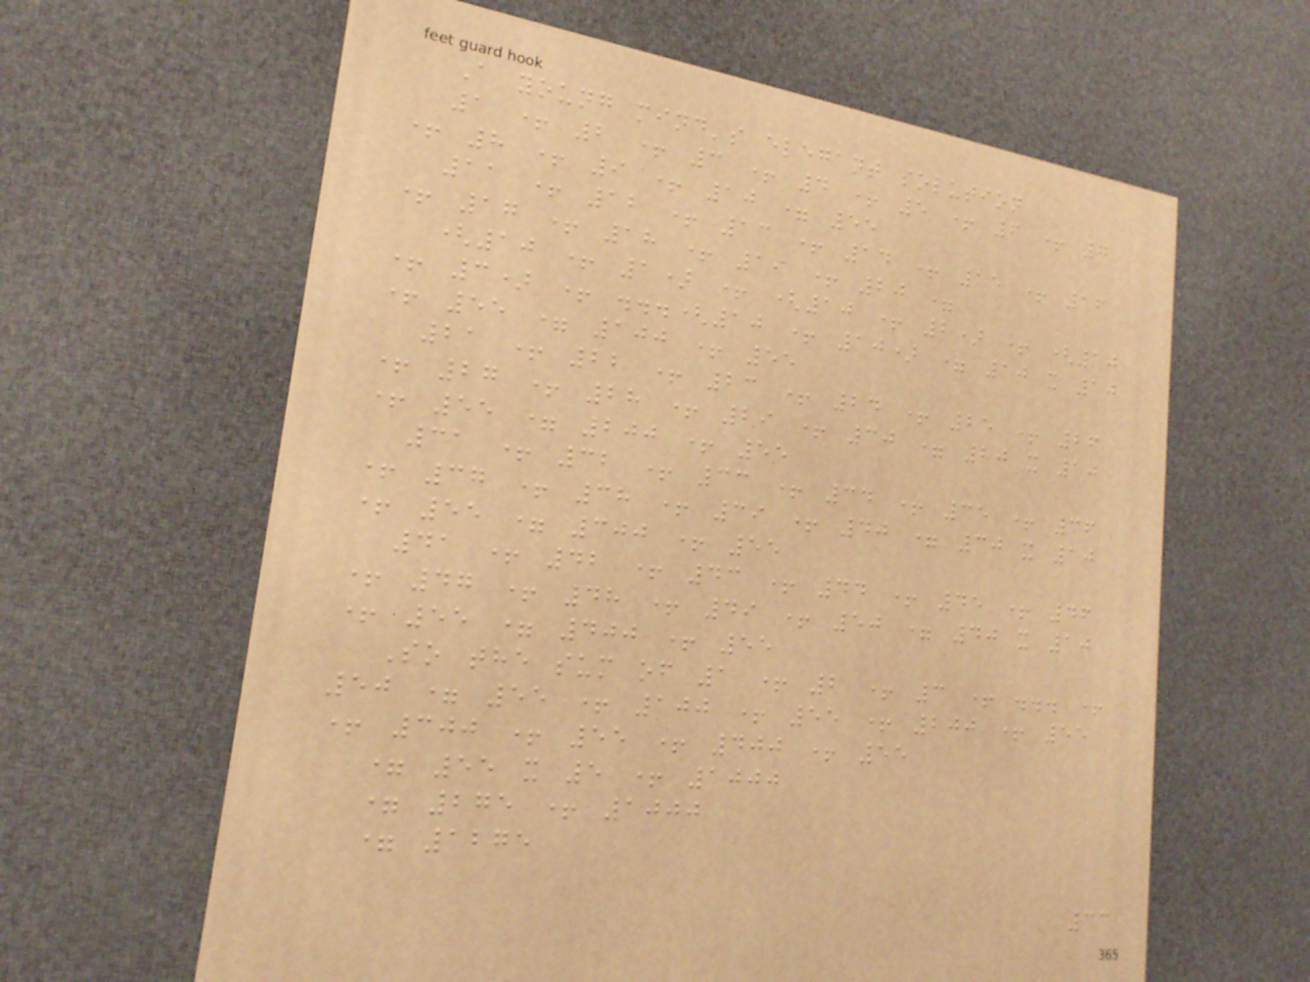A young mind's elegant solution
1 + 2 + 3 + 4 + 5 + 6 + 7
+ 8 + 9 + 10 = 55
11 + 12 + 13 + 14 + 15 + 16
+ 17 + 18 + 19 + 20 =
(10 + 1) + (10 + 2) + (10
+ 3) + ...(10 + 10) = 10 x 10
+ 55 = 100 + 55
21 + 22 + 23 + 24 + 25 + 26
+ 27 + 28 + 29 + 30 = 20 x 10
+ 55 = 200 + 55
31 + 32 + 33 + 34 + 35 + 36
+ 37 + 38 + 39 + 40 = 30 x 10
+ 55 = 300 + 55
41 + 42 + 43 + 44 + 45 + 46
+ 47 + 48 + 49 + 50 = 40 x 10
+ 55 = 400 + 55
So the sum of 1 + 2 + 3 + ... +
50 = 55 + 100 + 55 + 200 + 55
+ 300 + 55 + 400 + 55
= 55 x 5 + 1000
= 275 + 1000
= 1275
33
